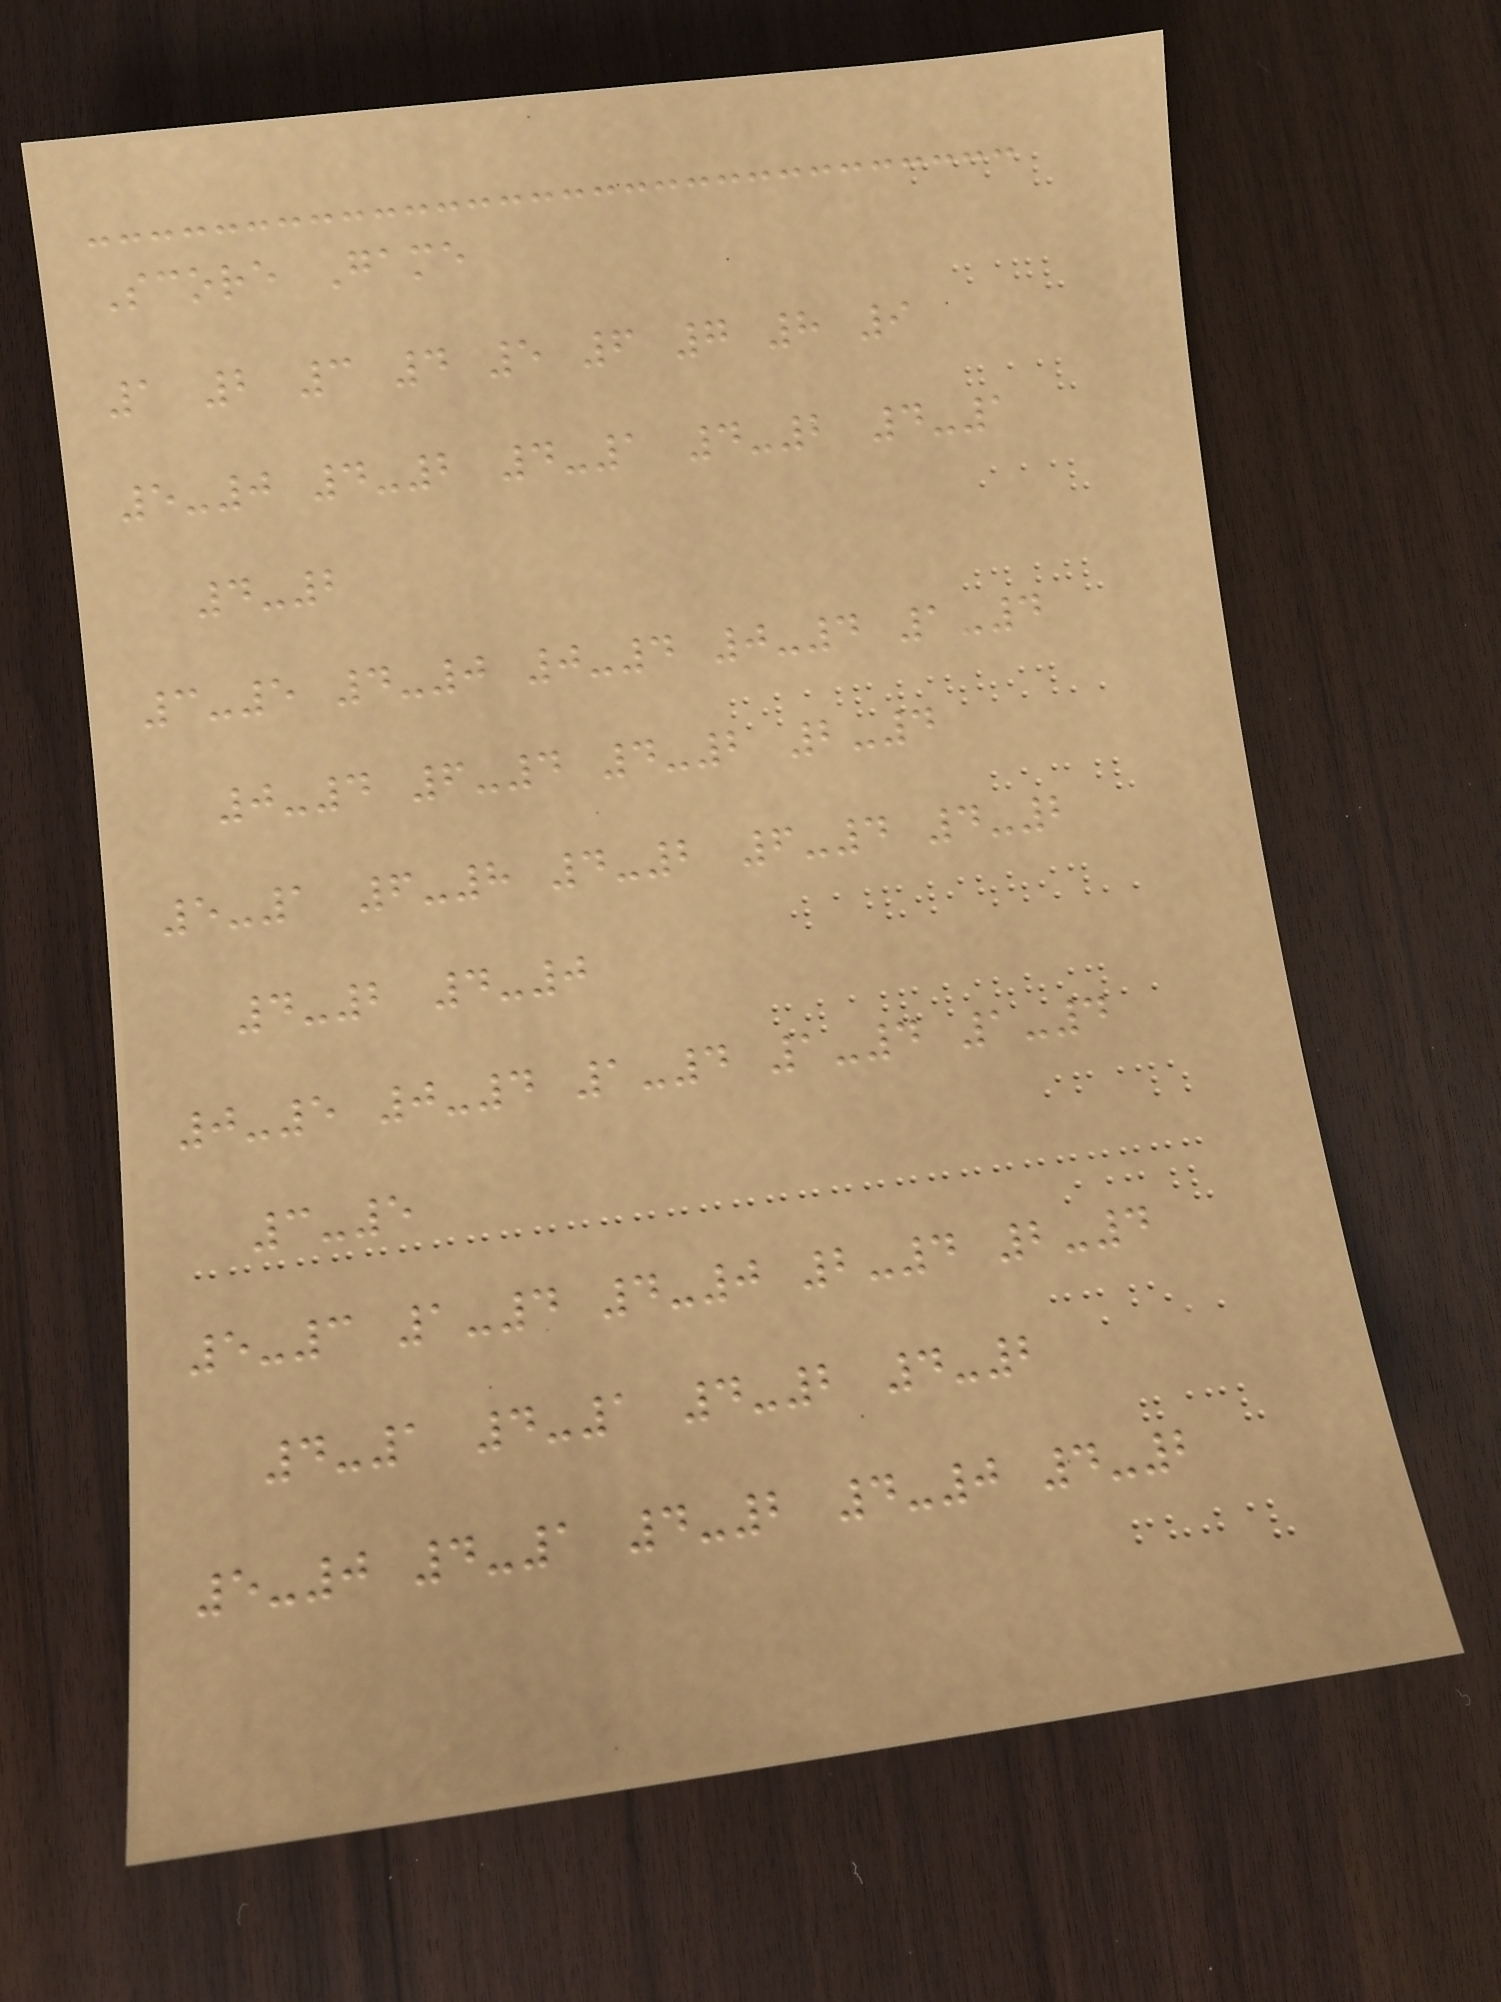Score Game
1 2 3 4 5 6 7 8 9
5-0 4-2 4-1 4-2 4-1
4-2
3-5 4-0 0-4 0-4 1-4
0-4 6-4 4-2 2-4
5-1 6-8 4-2 6-4 4-2
4-2 4-0
0-5 0-4 1-4 1-4 1-4
3-5
5-3 1-4 4-0 2-4 2-4
4-1 4-1 4-2 4-2
5-0 4-1 4-2 4-0 4-2
